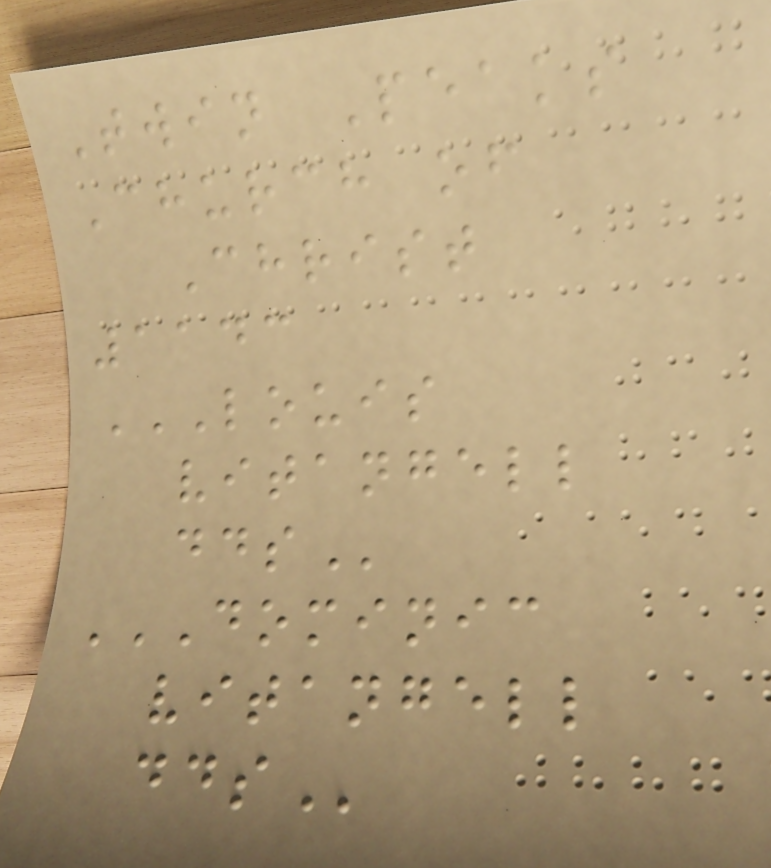Twin Peaks
Church of
Christ
1143
LOUIS
VITANGELL
DDS
DOMINIC
VITANGELL
DDS
